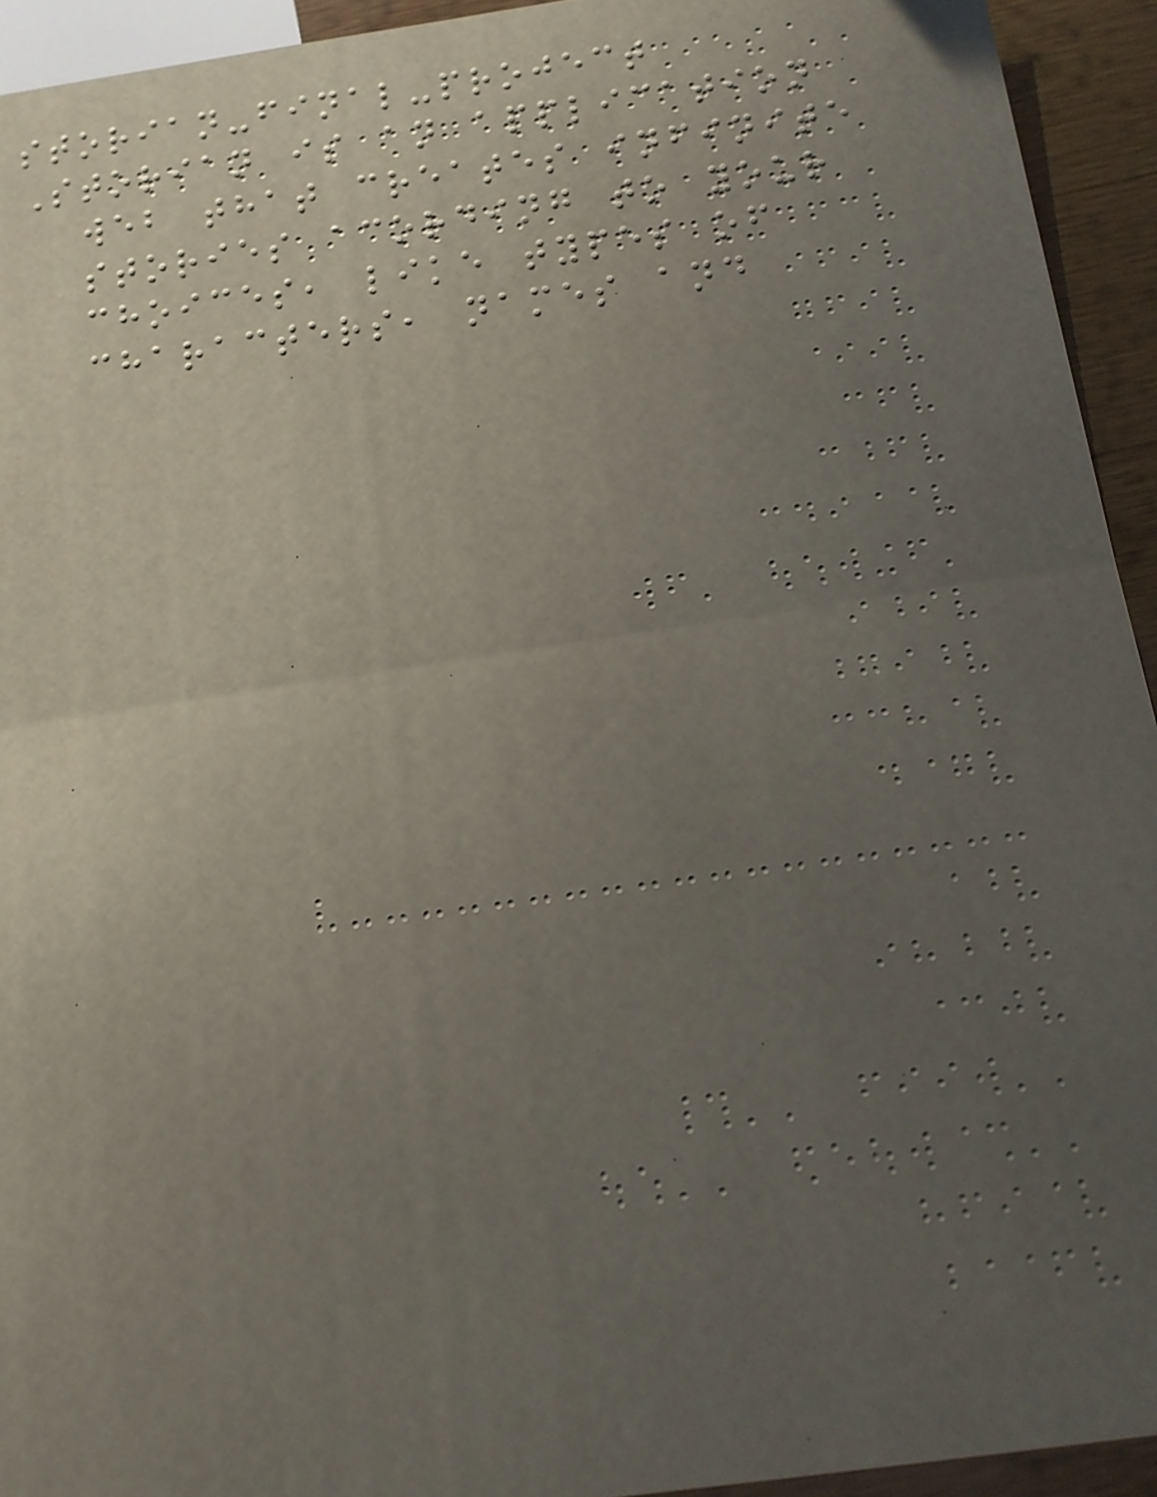storian-final-project
Storian is an application
web that creates infinite
stories acording to your
choices, like types of
characters, names and
